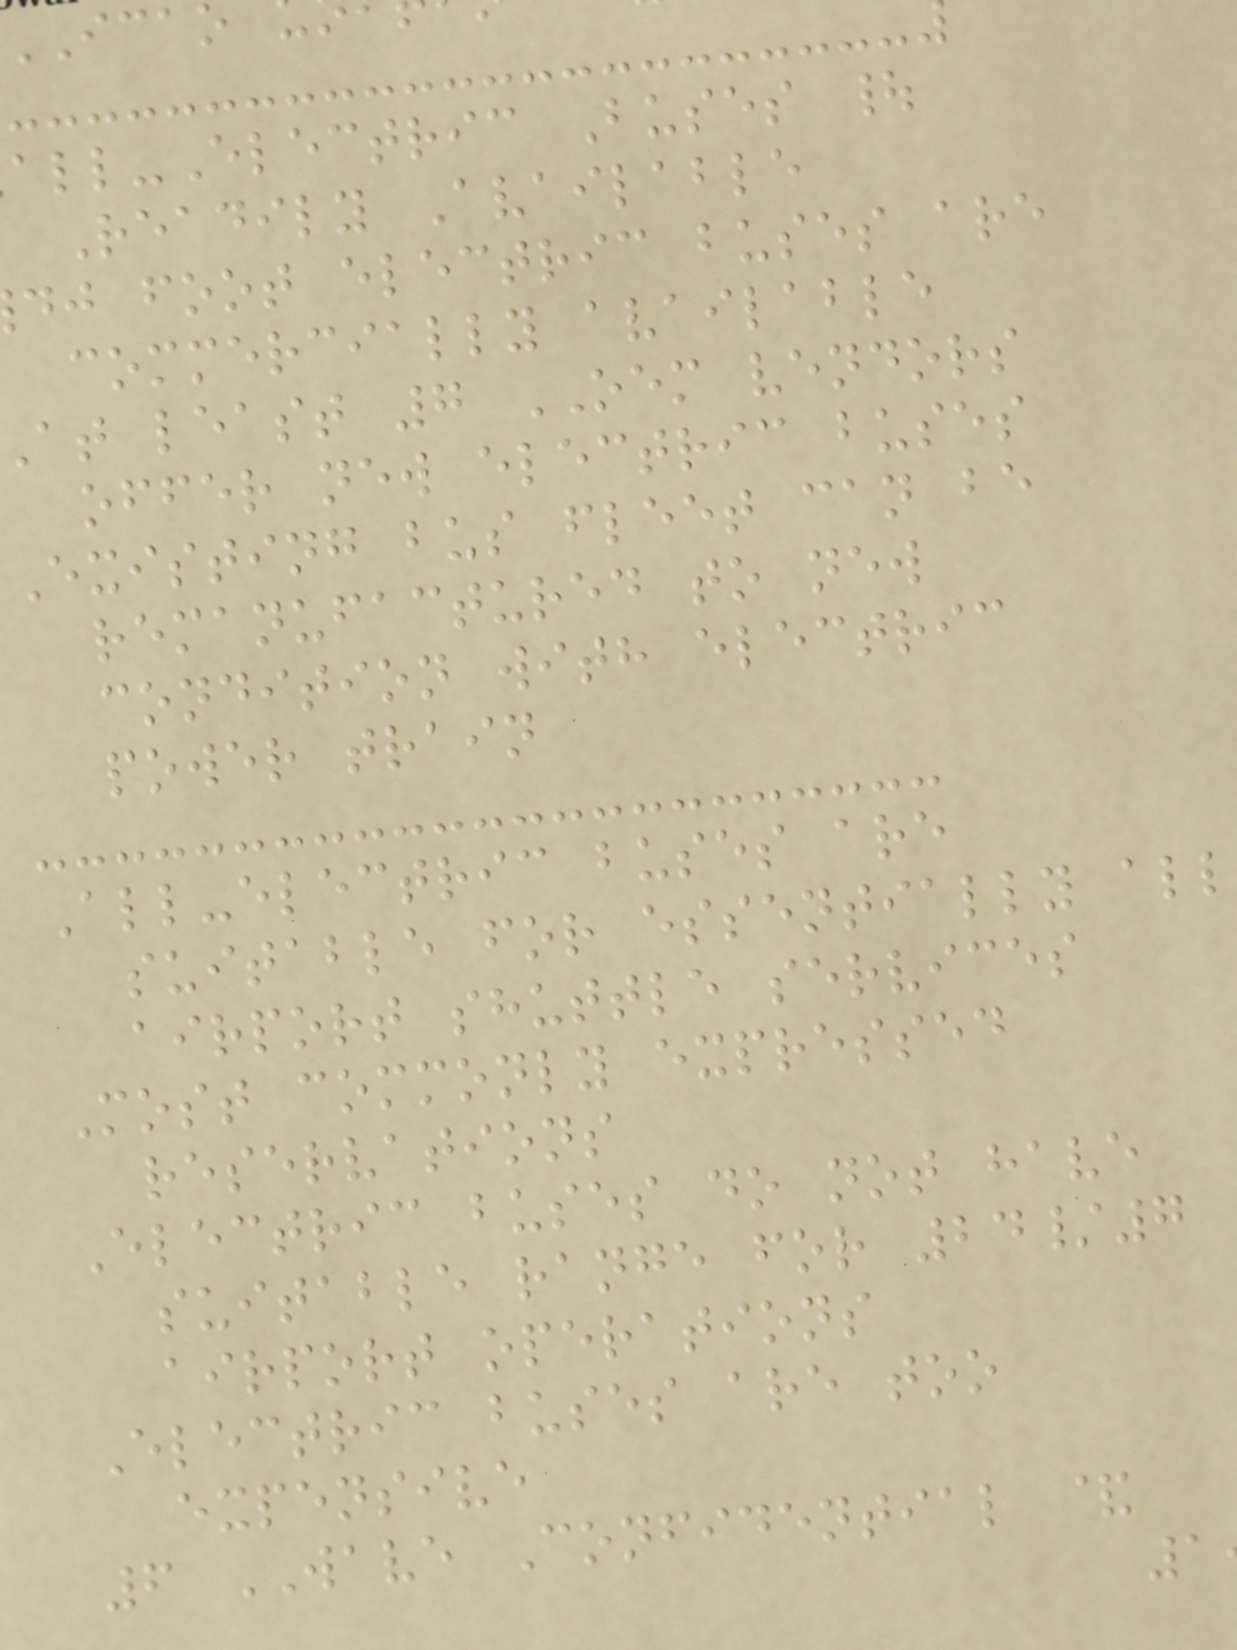ll-Electric Buses |
Readily Available
dj foot electric buses are
commercially available
at least 7 OEM vendors
offer new electric buses
Existing bus fleet can be
remanufactured to new
condition with electric
power train
All-electric buses are
suitable for essentially all
airport shuttle services
Most commonly expressed
reservations
Electric buses do not have
suitable range for 24/7
airport operations
Electric buses are too
expensive
6 WAVE Confidential &
